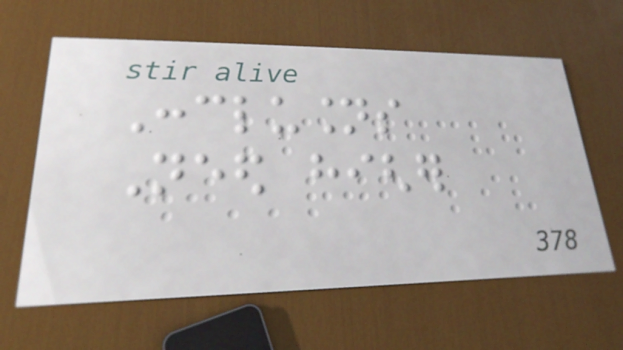Conclusions
Need higher
